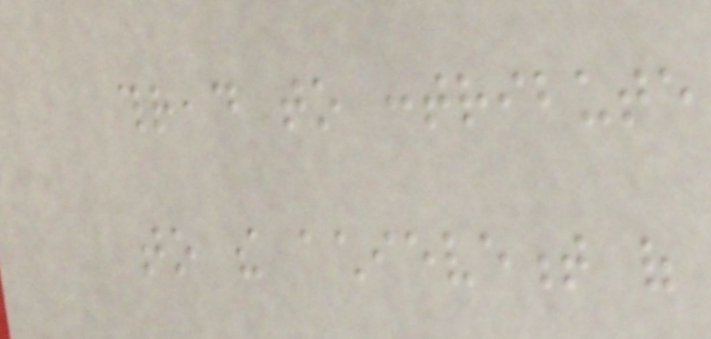thread to contribute
to the achievement of
